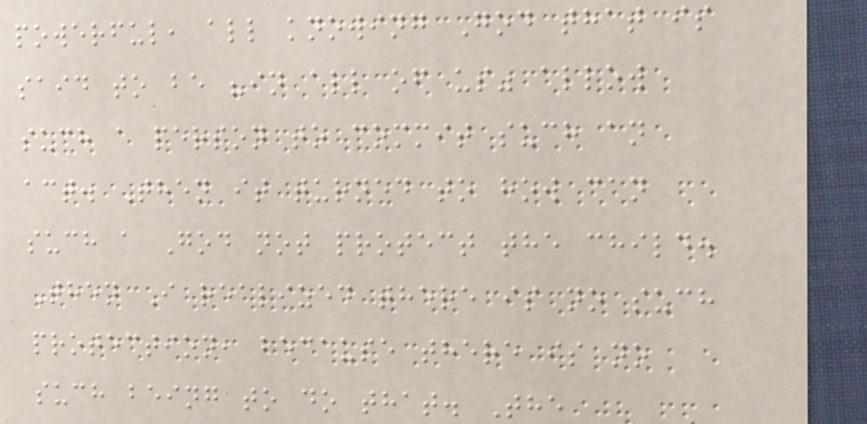powerful, all knowing God that is
said to be "in all of us" allow
such a person to commit such an
act. Then it turned to how can
such a God not protect the child.
Then I realized there is no such
protection, because there is no
such being to do that. The
